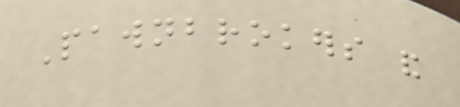Pawnbrokers and
